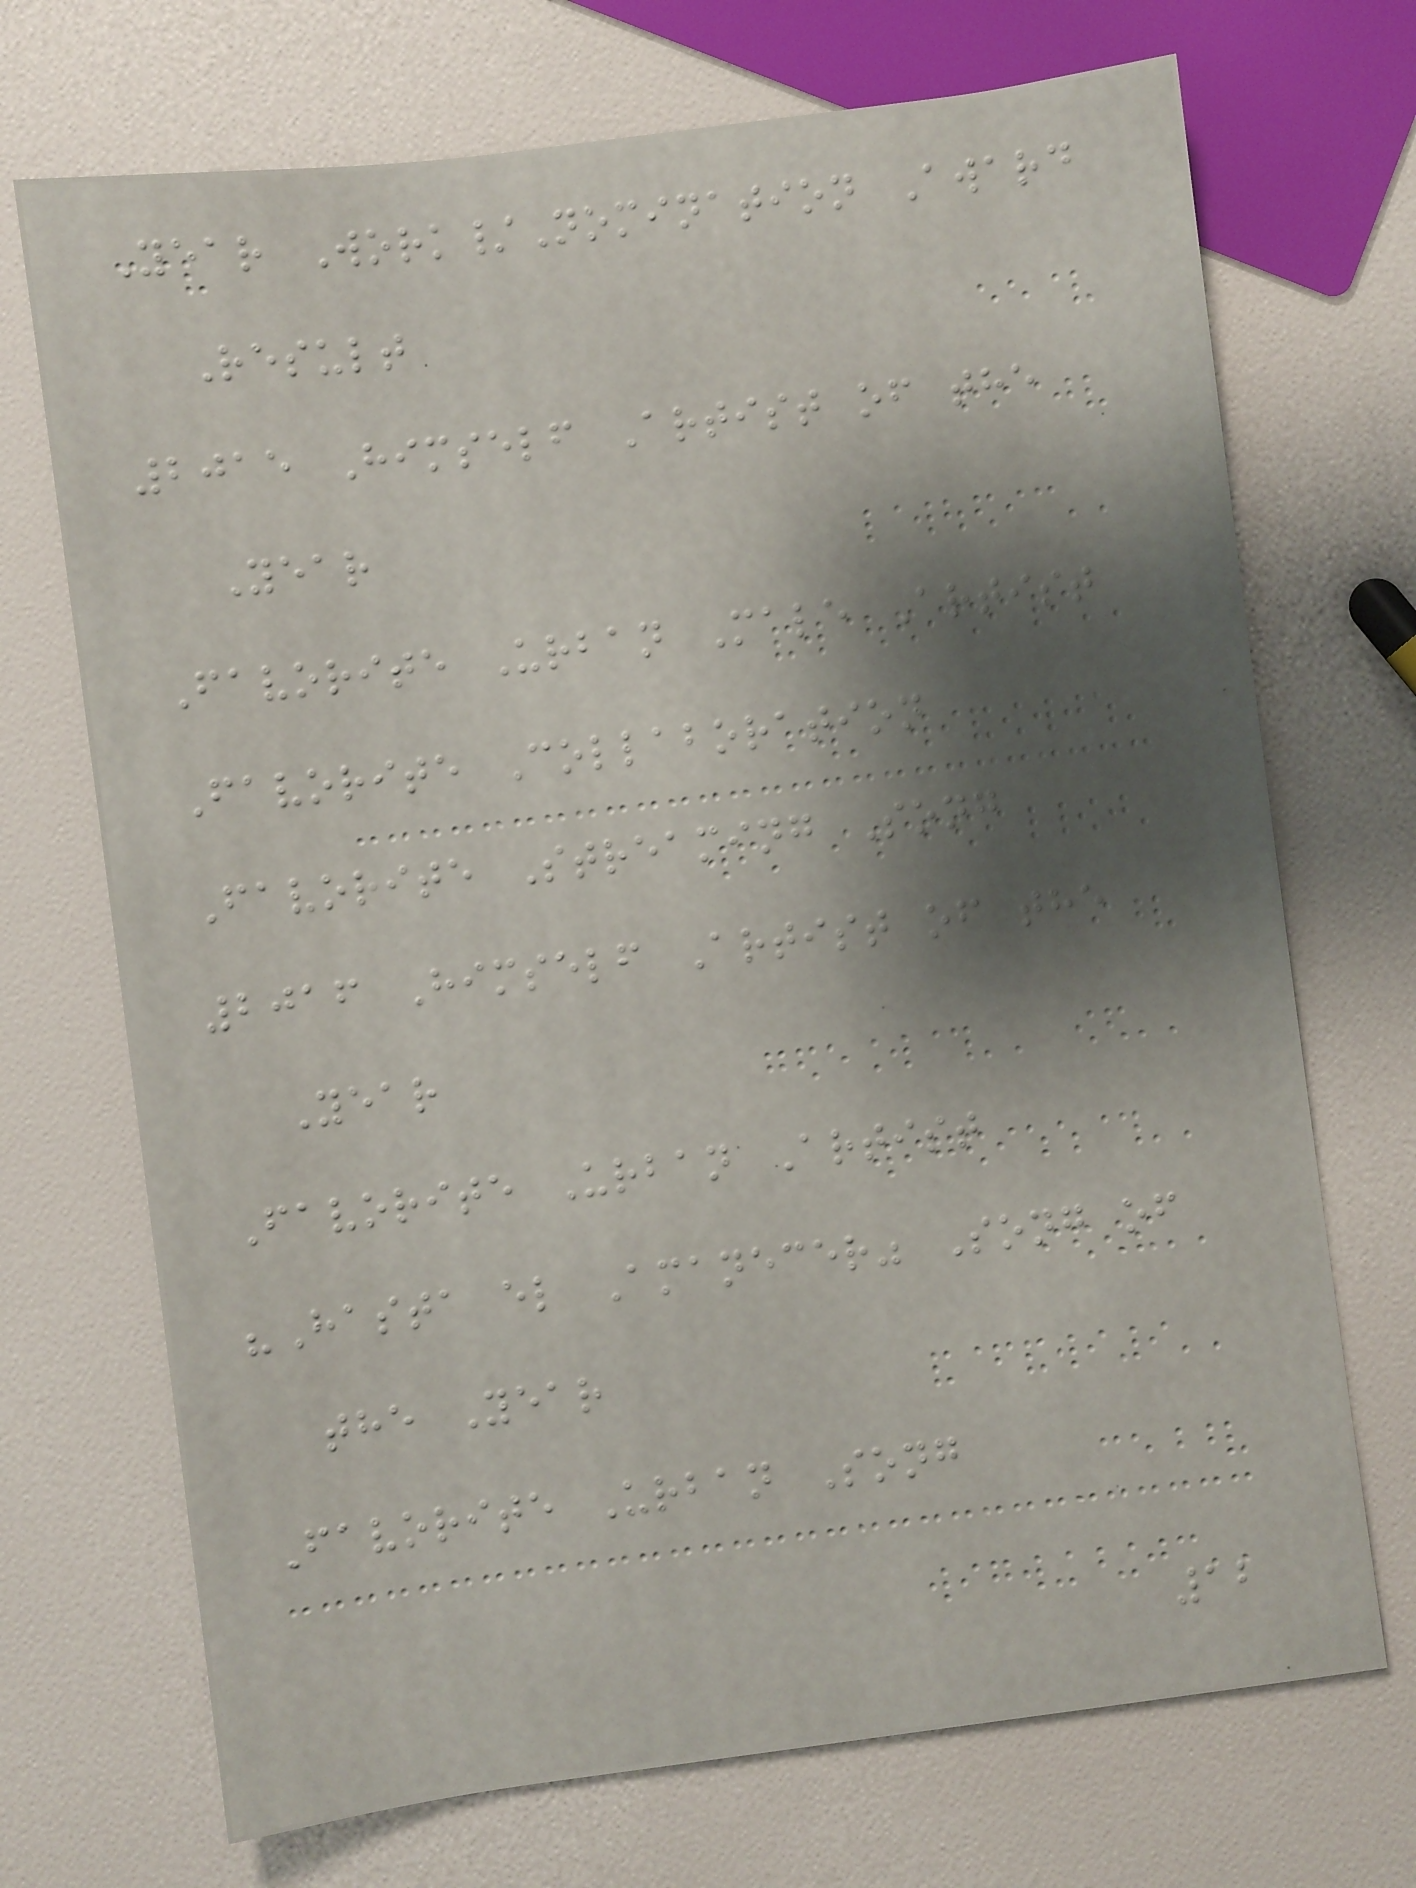Year Work/Nomination Award
Result
2015 Himself Artist of the
Year
Favorite Urban Male Artist
Favorite Collaboration
Favorite Streaming Song
2016 Himself Artist of the
Year
Favorite Urban Artist
"Hasta el Amanecer" Song of
the Year
Favorite Urban Song
12
